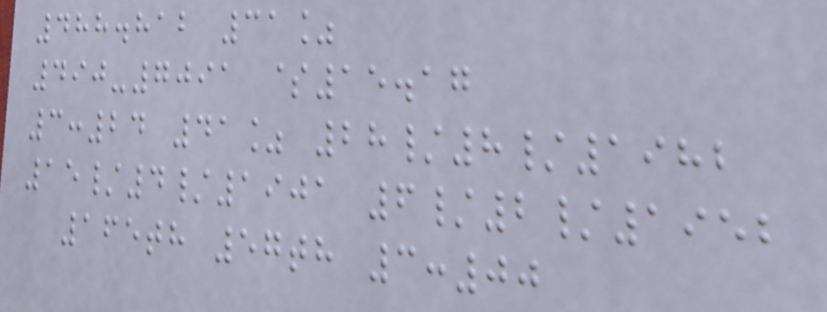488.812 31%
490-7091 $15.17
3:24 41% 28/8/1982
15/4/1901 6/2/1952
165th 57th 3:00
